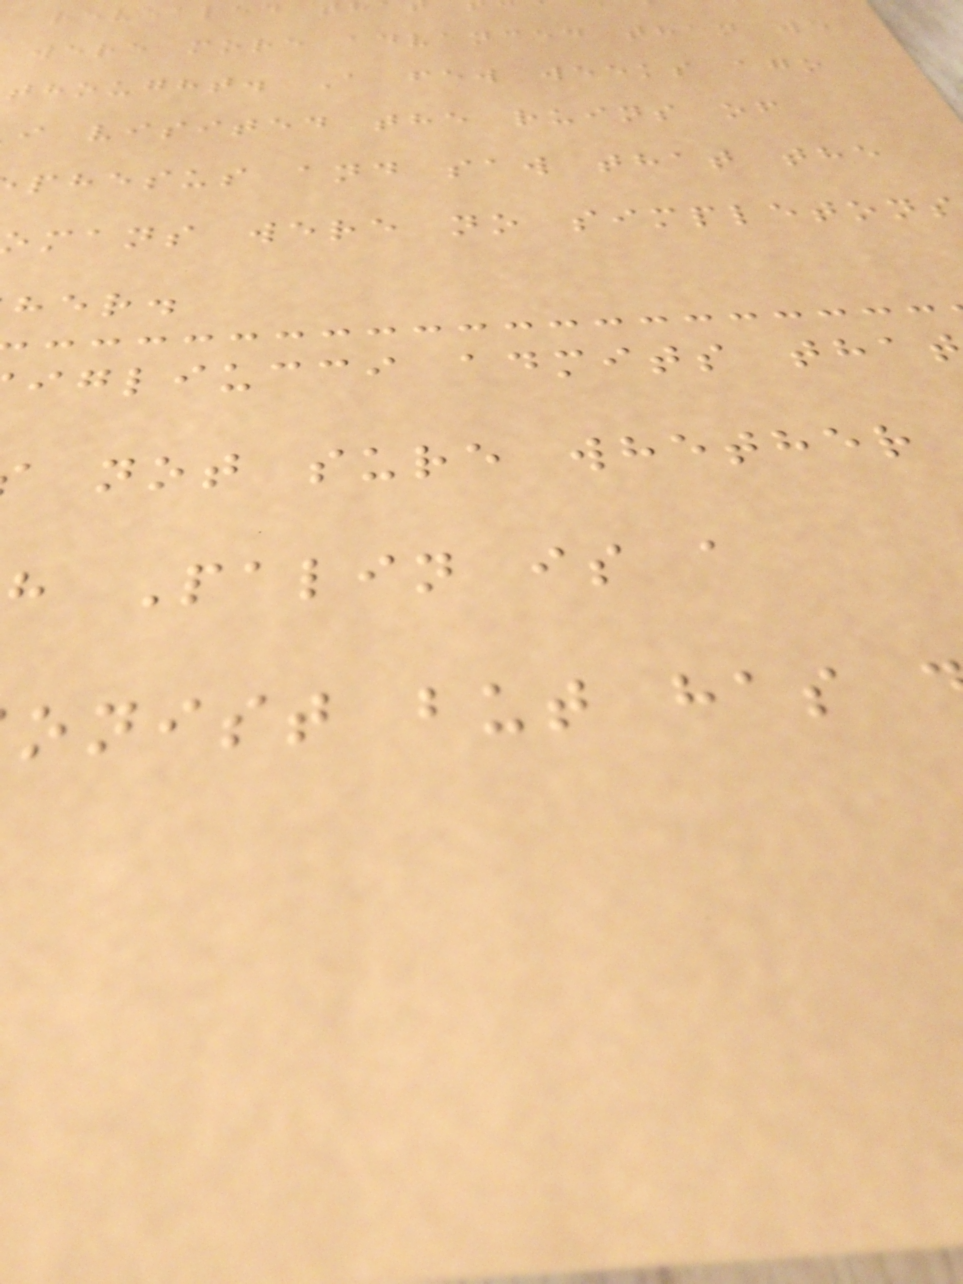revealed t
were more advanced than we
thought. A few weeks ago
i visited the ruins of
phesus and saw that the
mans were no simpletons
her.
igliucci admits tha
not sure whether
h Palin is a
onist but has
